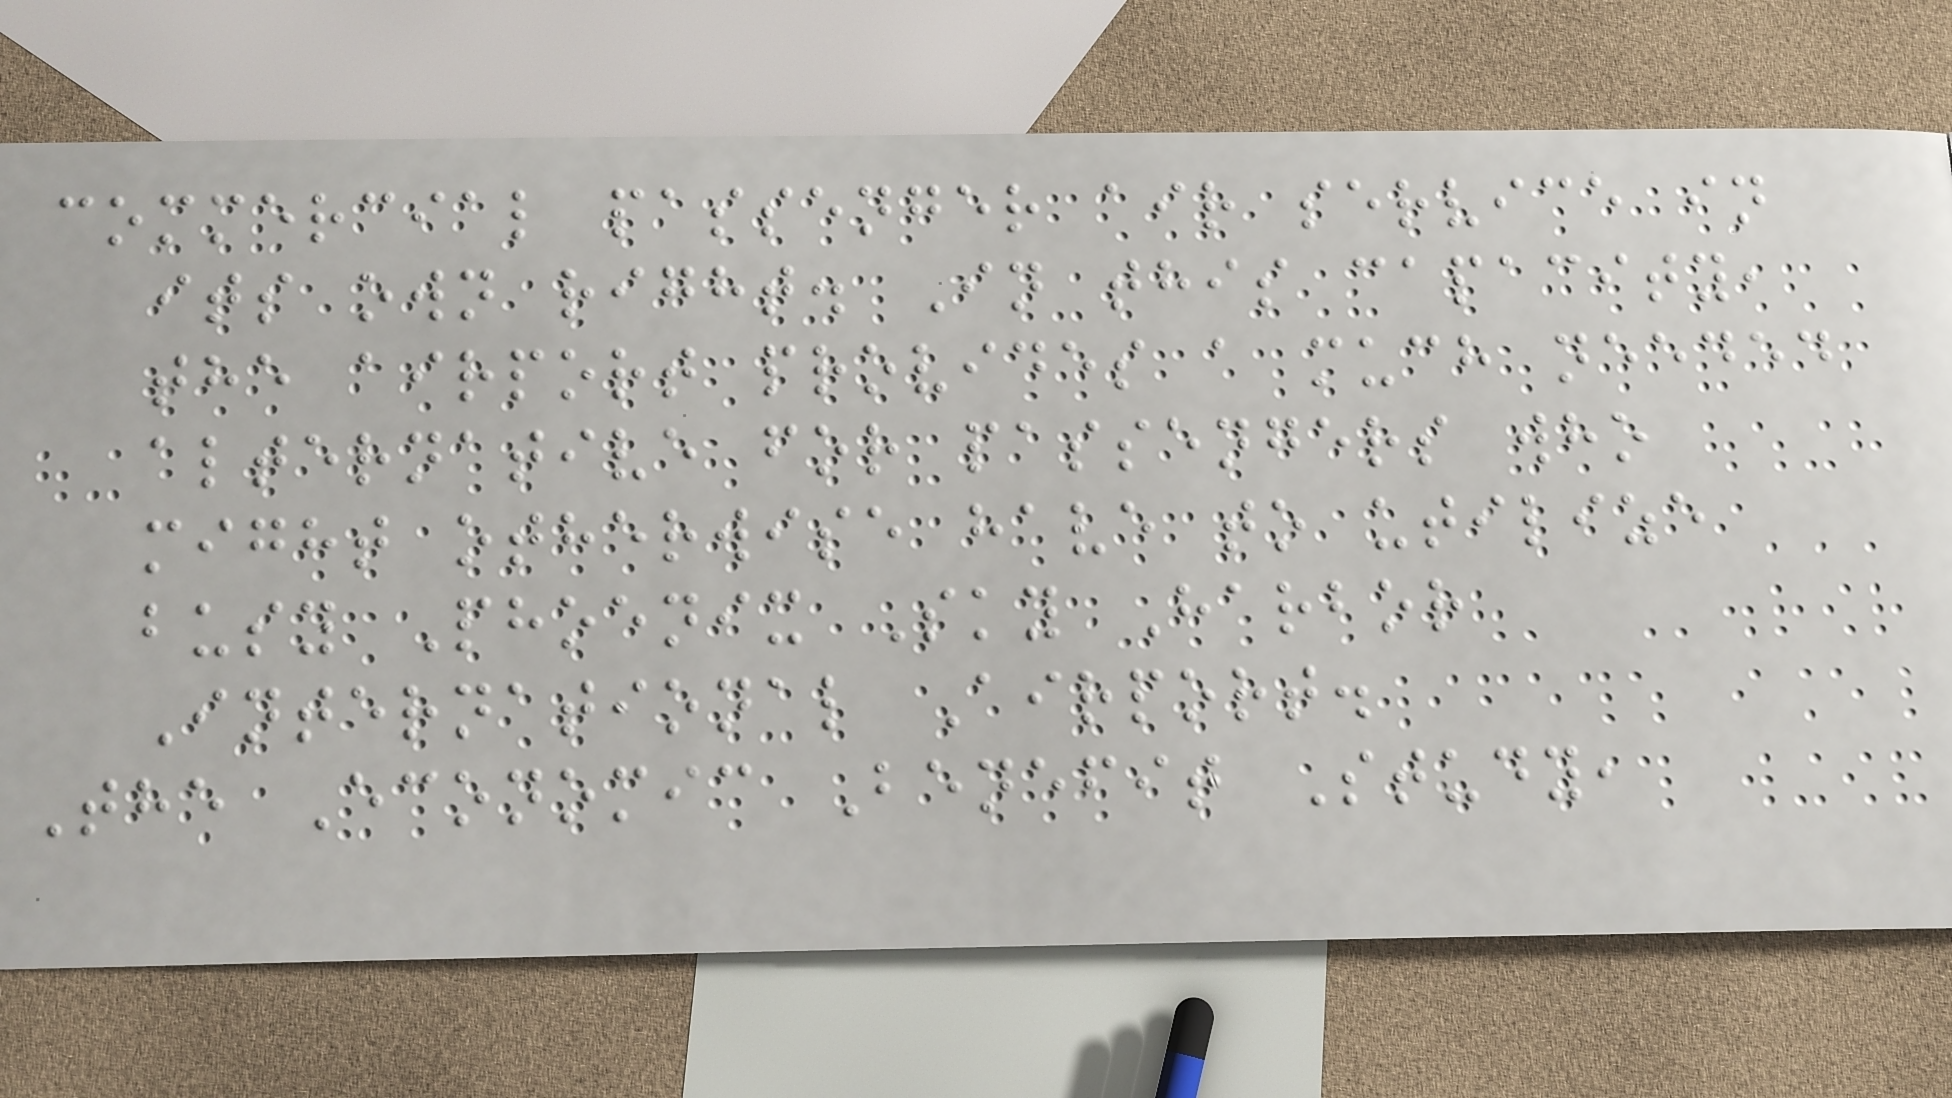commercial passenger air service in
its own right. In this capacity,
the airport provides a much needed
alternative for passengers who
might otherwise have to utilize
busy Phoenix Sky Harbor
International Airport.
The Economic Benefit Study,
